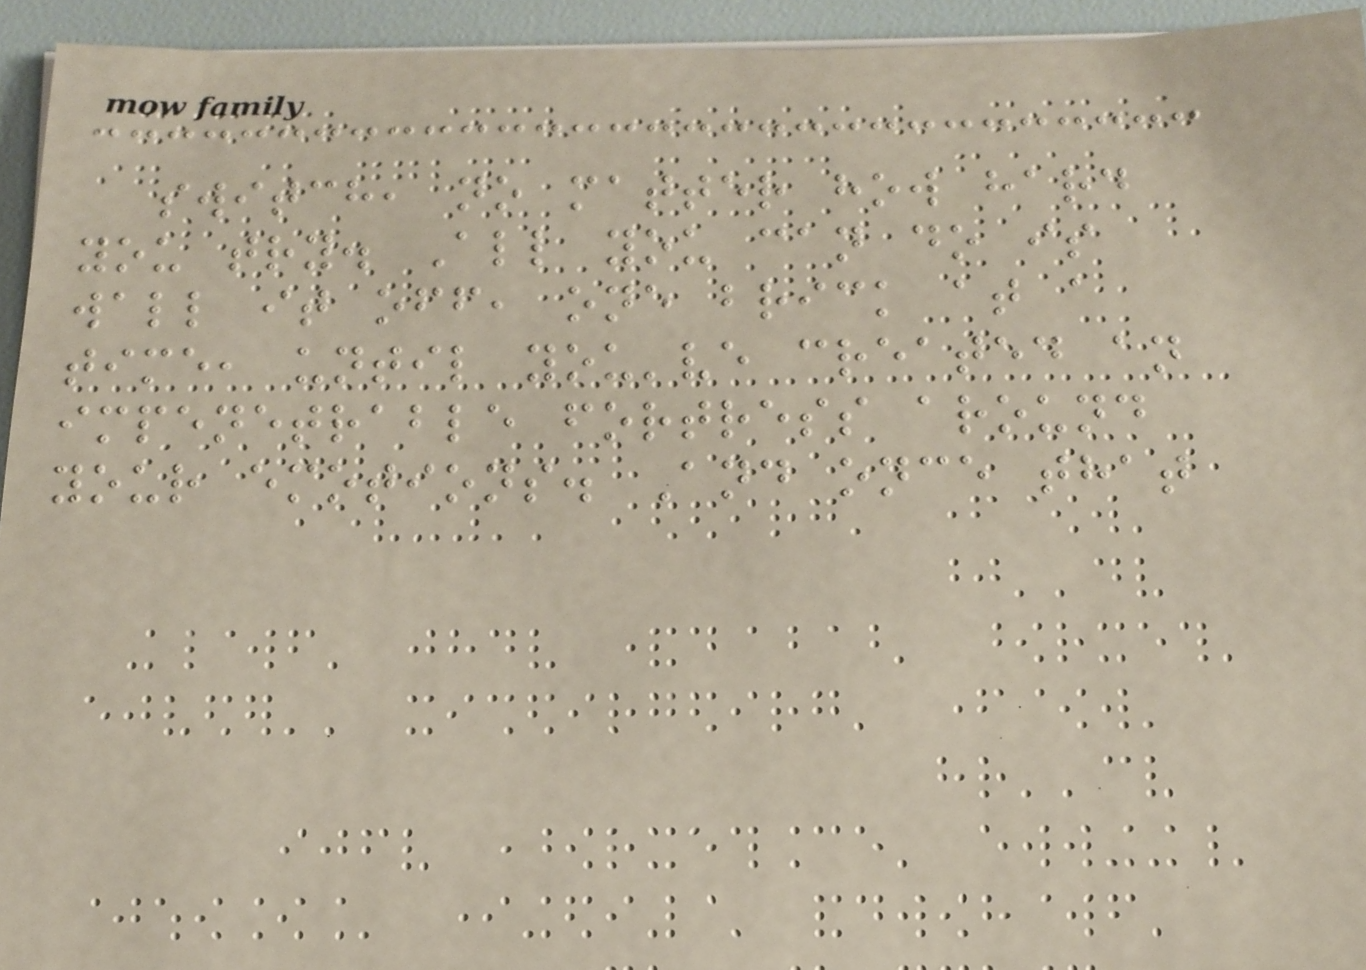switch, no matter how hard
you try. All you can do is
wall it off, one brick at a
time, until you've created an
impenetrable fortress around
your emotions. And once that
